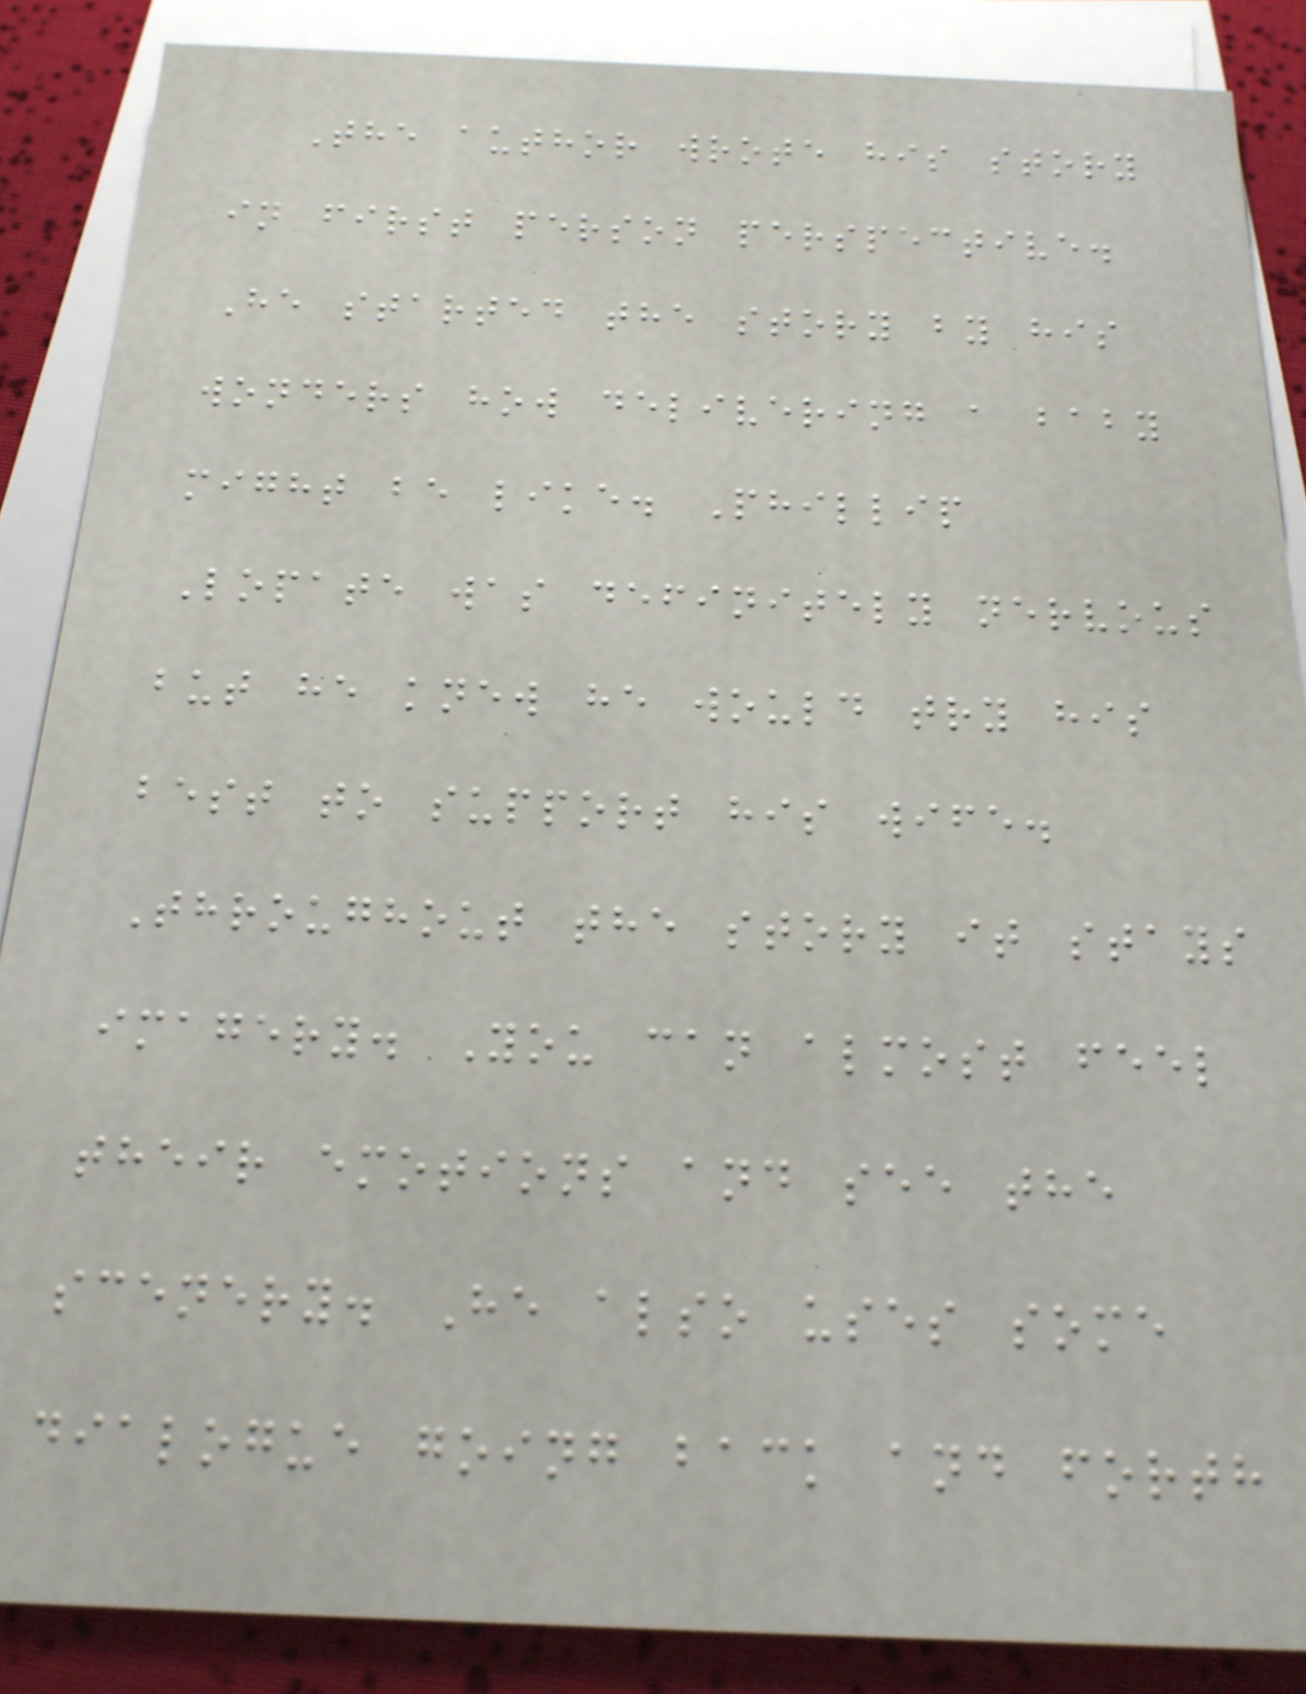The author wrote his story
in first person perspective.
He started the story by his
wonders how delivering a baby
might be like. Phillip
Lopate was definitely nervous
but he knew he would try his
best to support his wife.
Throughout the story it stays
imagery. You can almost feel
their emotions and see the
scenery. He also uses some
dialogue going back and forth
